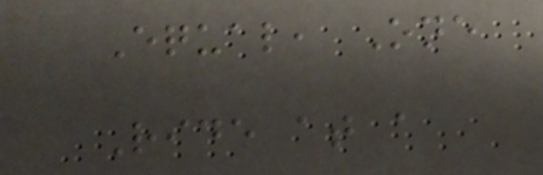Equal, One
Ride at a
